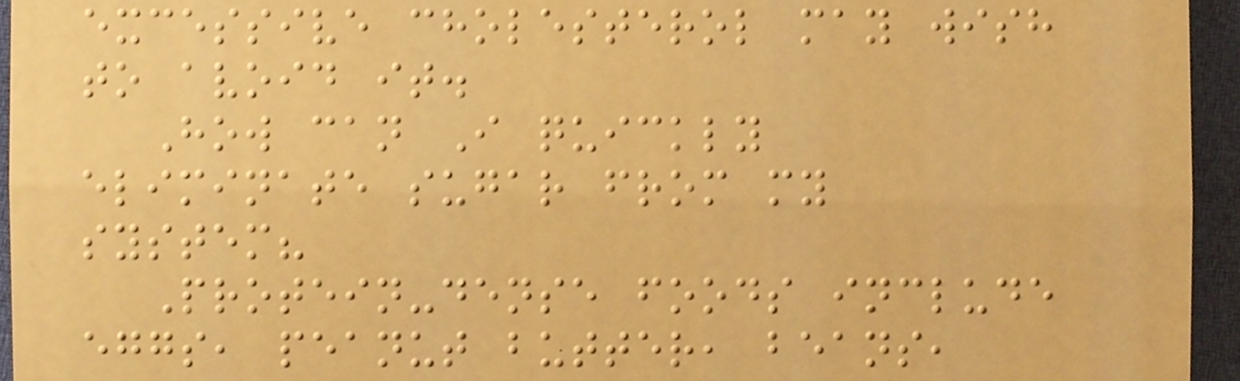excessive cholesterol may wish
to avoid it.
How can I quickly
eliminate sugar from my
system?
Protein-dense foods include
eggs, peanut butter, beans,
